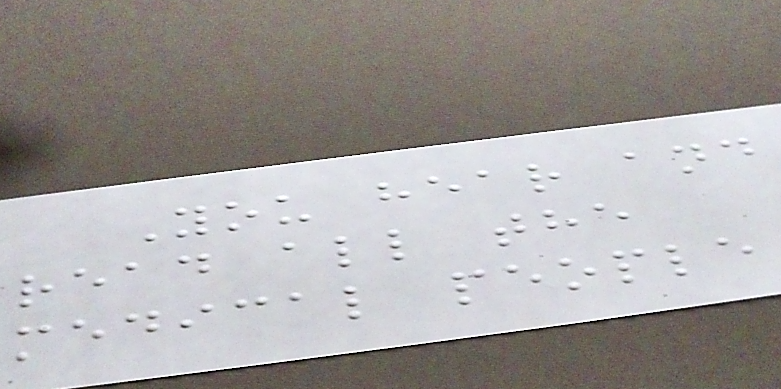You hear and
read all the
medical people
